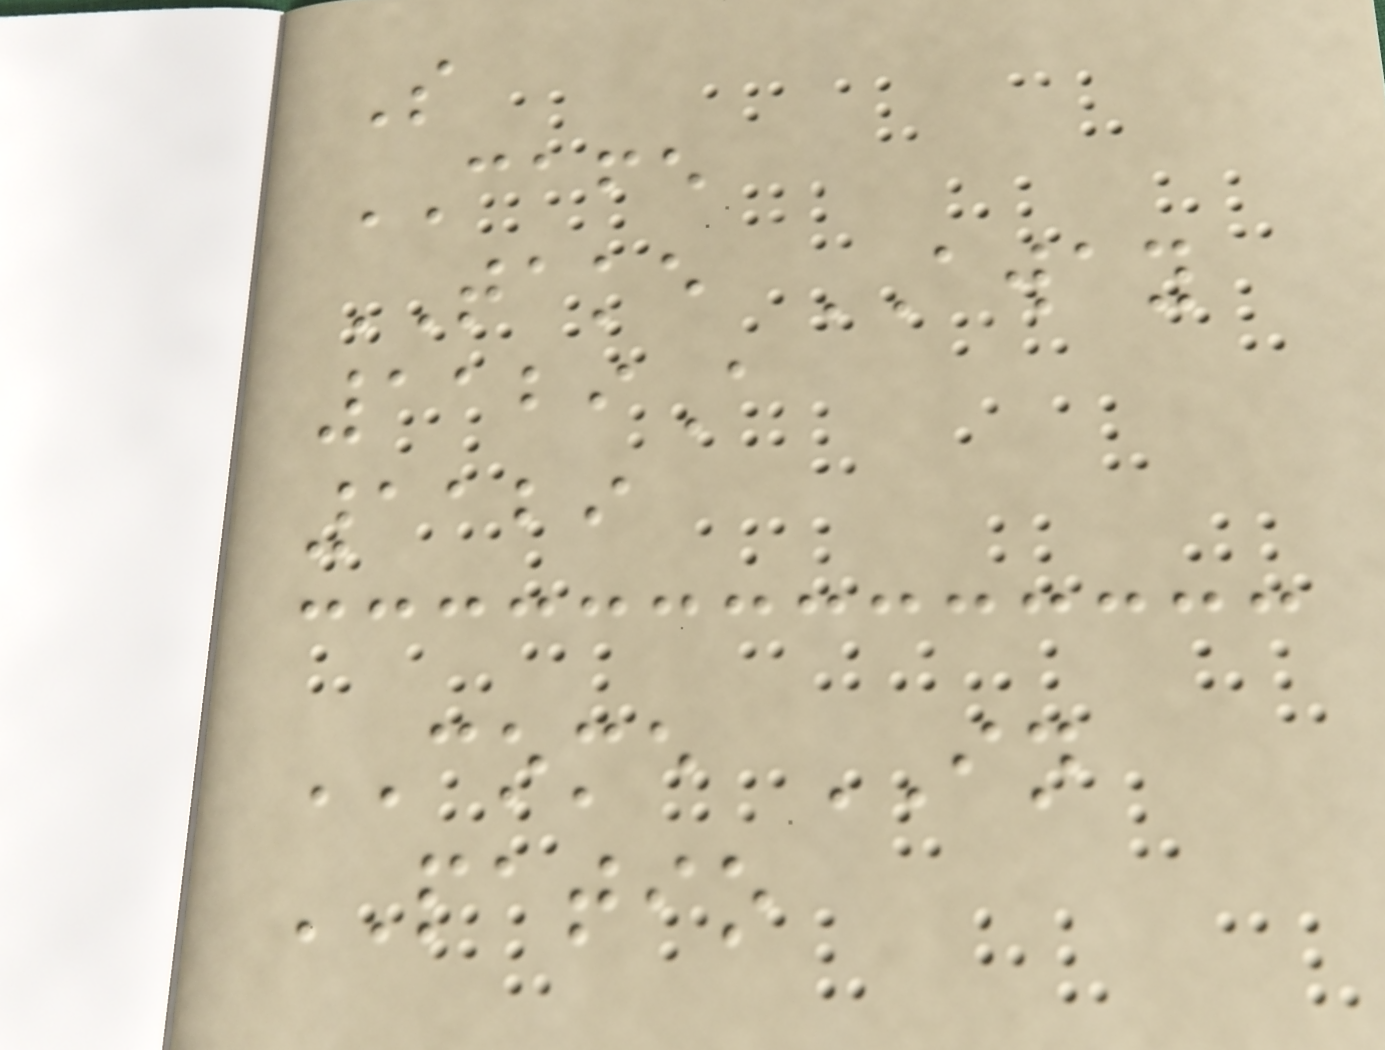S
CAFE
TAKE AWAY
1129A
1129
COME IN
PATIO
